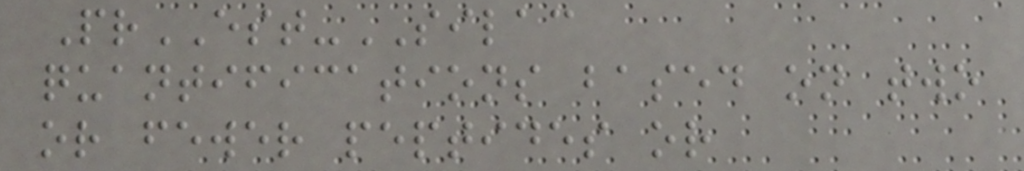PrEST-SILAC
quantifications based on two
or fewer peptides or
